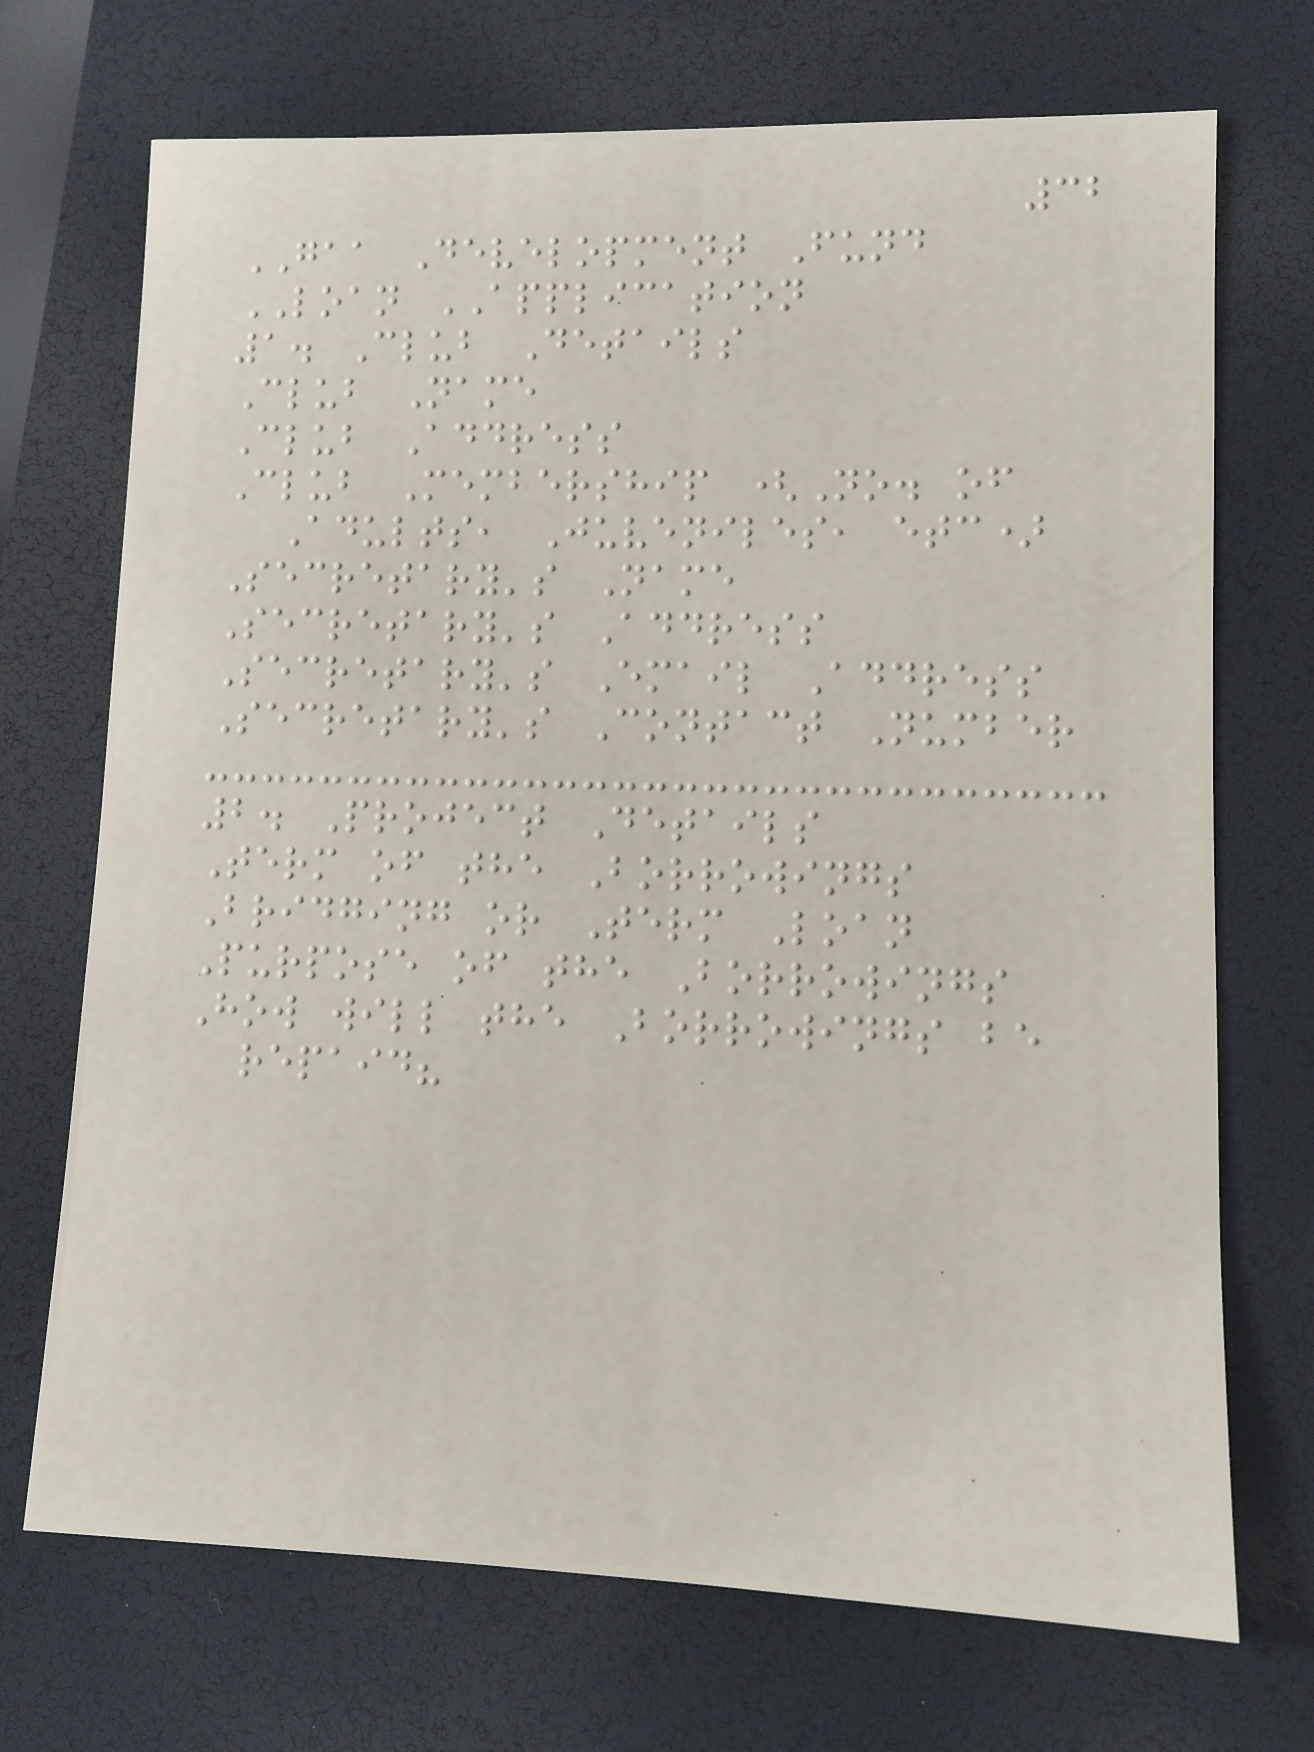32
GAA Development Fund
LOAN APPLICATION
1. Club Details
Club Name
Club Address
Club Membership (No. of
Adults, Juveniles, etc)
Secretary's Name
Secretary's Address
Secretary's Email Address
Secretary's Contact Number
2. Project Details
Term of the Borrowings
Bridging or Term Loan
Purpose of the Borrowings
How will the Borrowings be
repaid?
